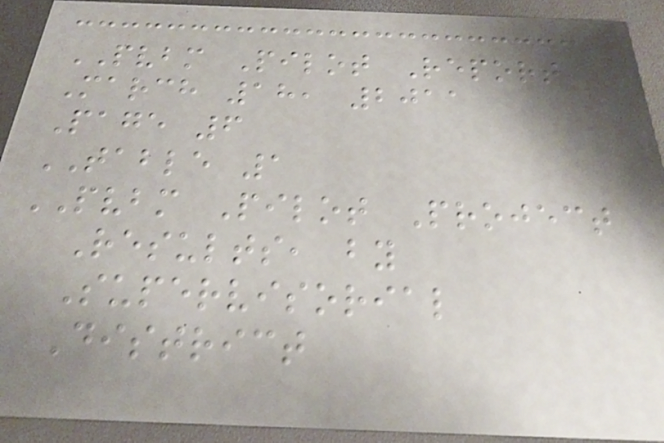PVBM Pilot Report
March 18, 2011
Page 6
TABLE 1
PVBM Pilot Project
Results, by
Supervisorial
District
